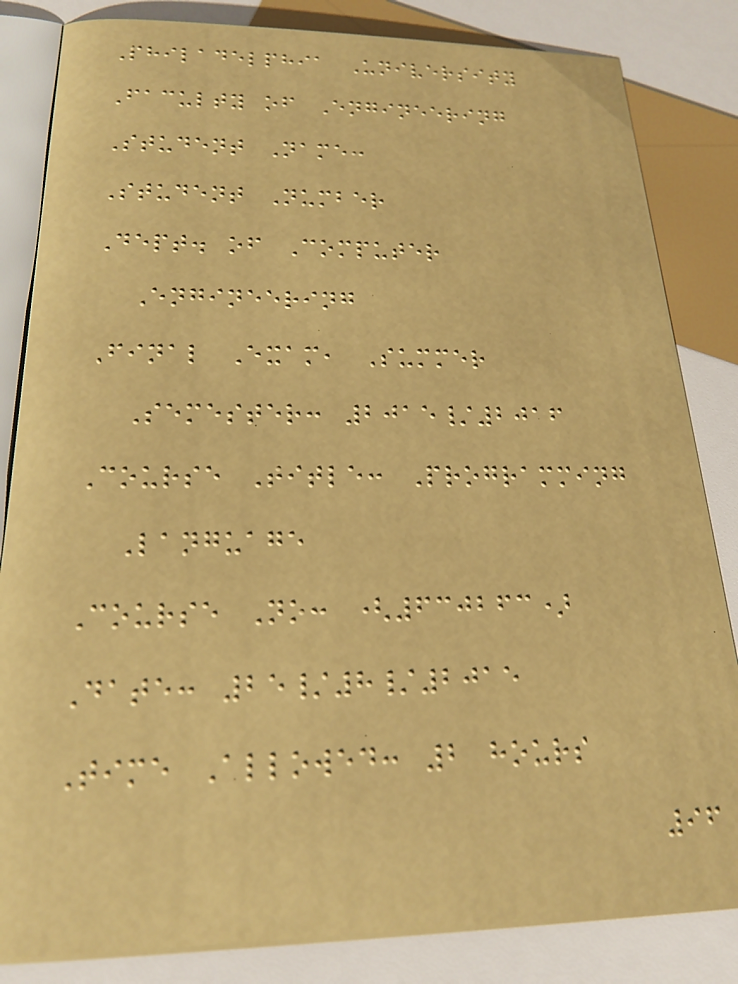Philadelphia University
Faculty of Engineering
Student Name:
Student Number
Dept. of Computer
Engineering
Final Exam, Summer
Semester: 2015/2016
Course Title: Programming
Language
Course No: (630263)
Date: 25/8/2015
Time Allowed: 2 hours
96
